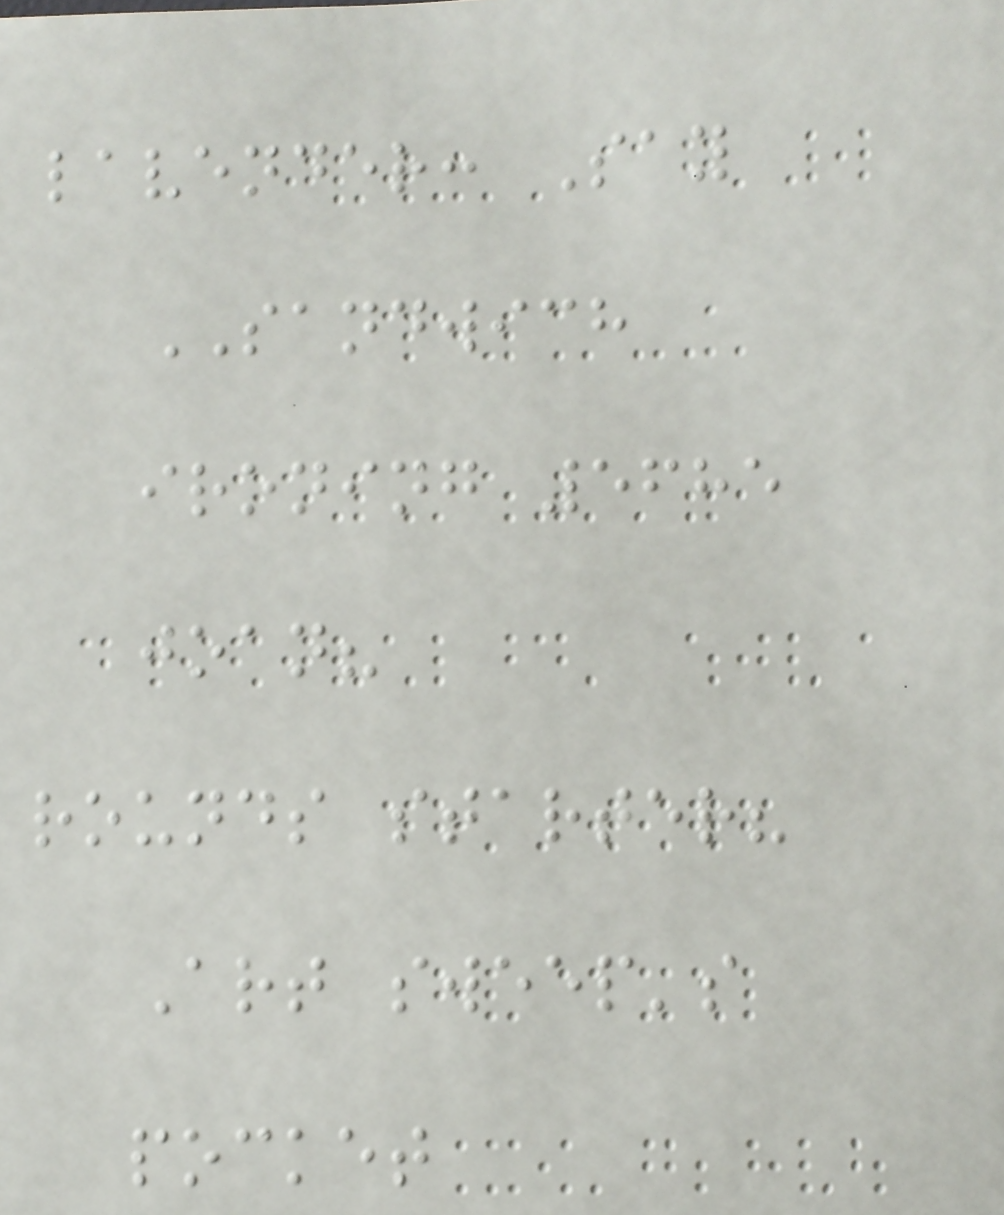lavender: Say
SANDWICH
ironing 5685
joan?
rounds starter?
Art sweep's
pocket
